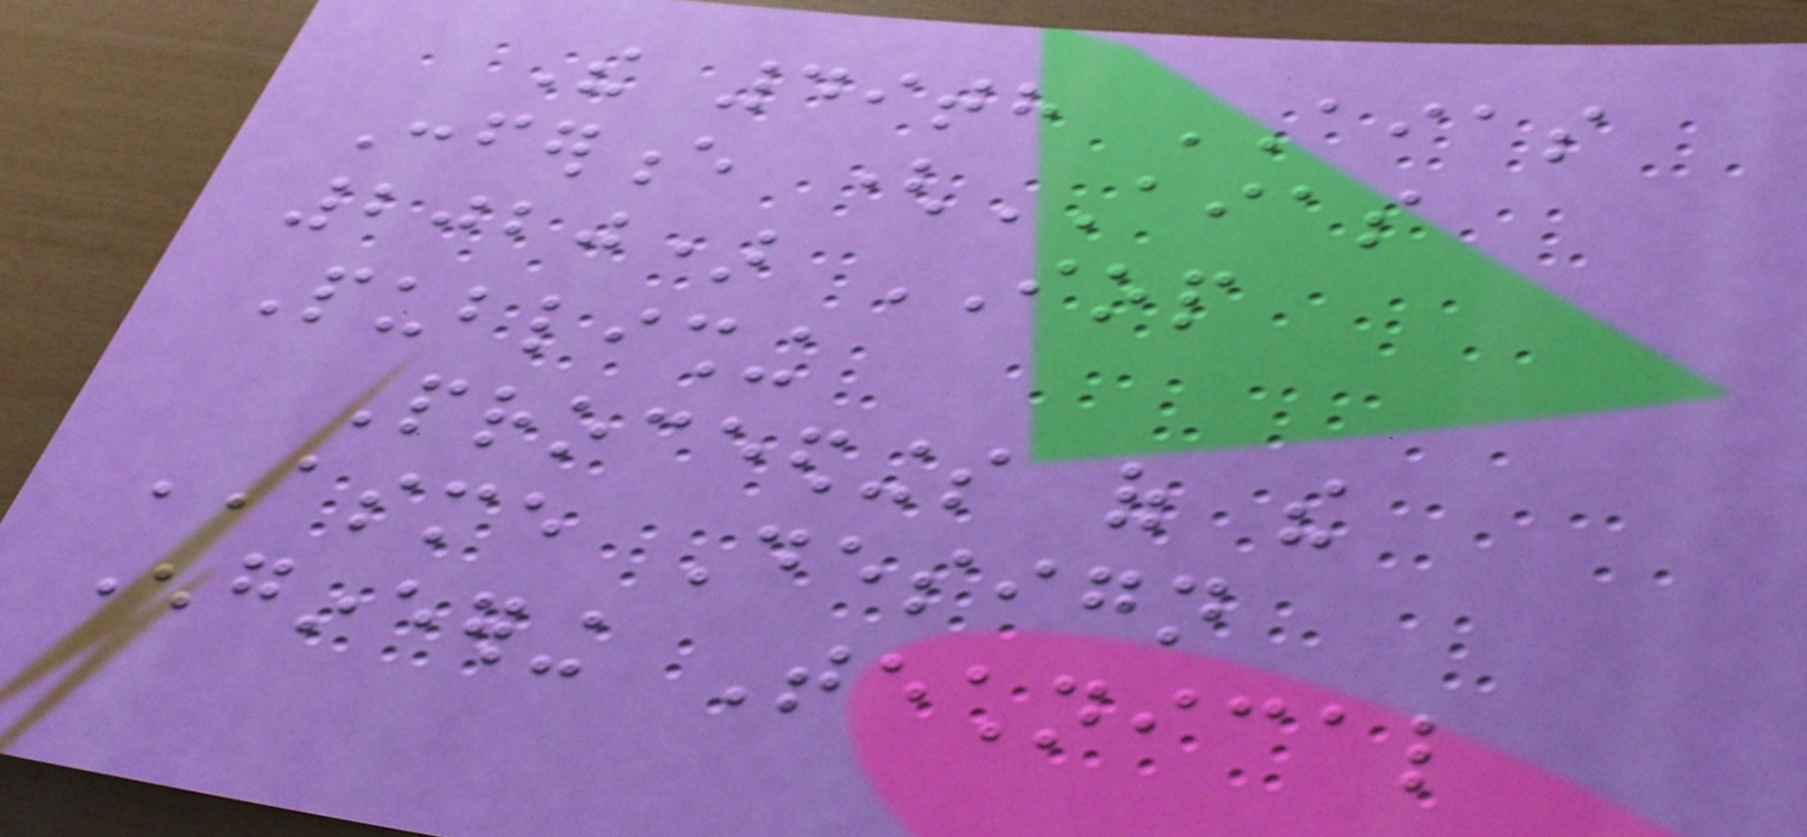The 49th AIAS
Conference (AIAS
2020) IOP
Publishing
Proceedings of the
ASME Design
Engineering Technical
